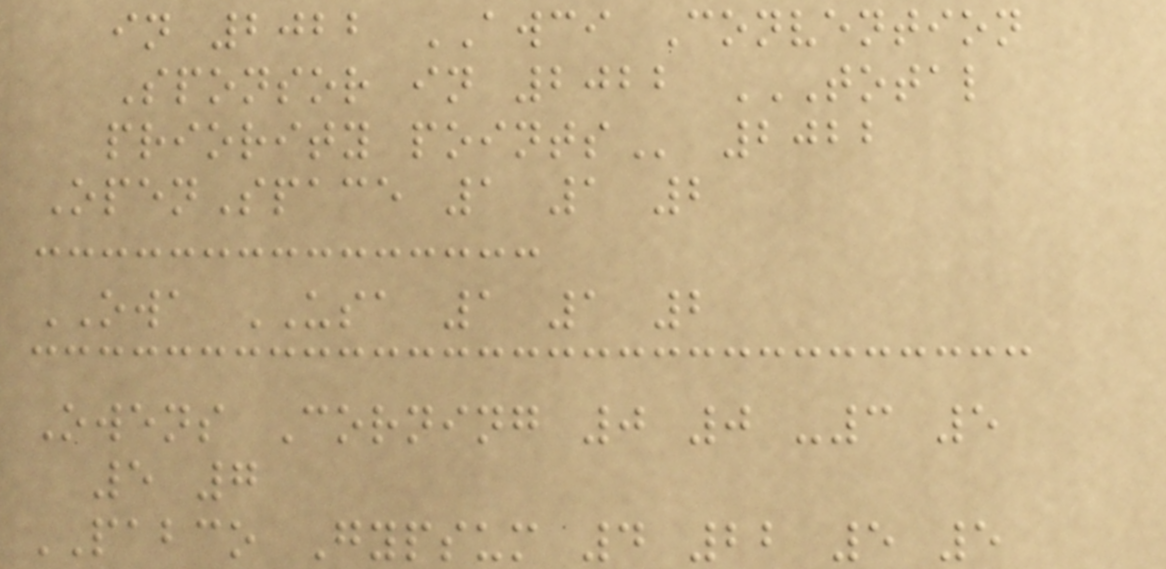in 2022 AWCI Convention
Sponsor in 2022 TOTAL
PRIORITY POINTS 2022
OpenSpace 1 1 2
OWA USA 1 1 2
Owens Corning 0 0 -3 5
5 7
PABCO Gypsum 4 22 5 5
